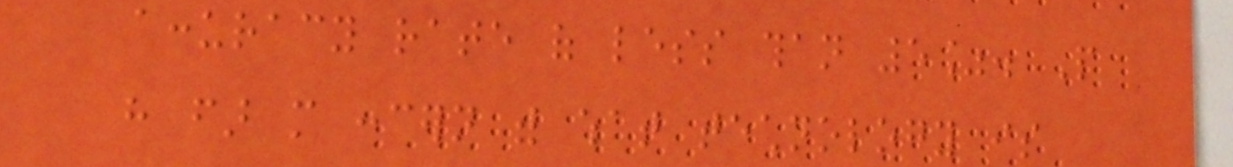accuracy rate of less than 5%. People
have far more concern with what technology is
